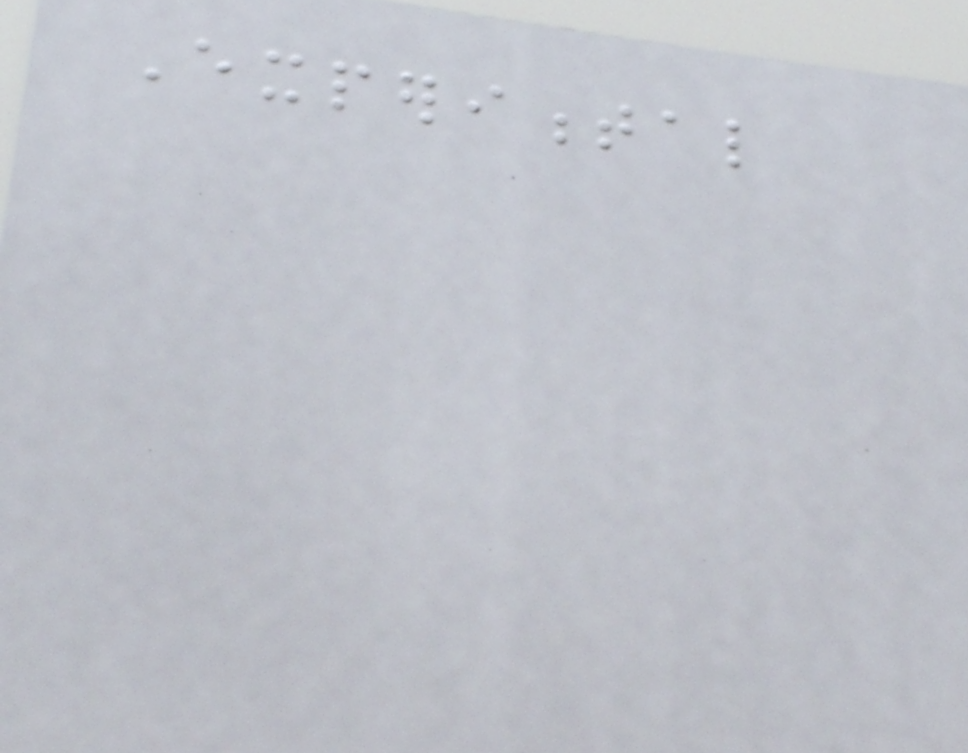Experimental
